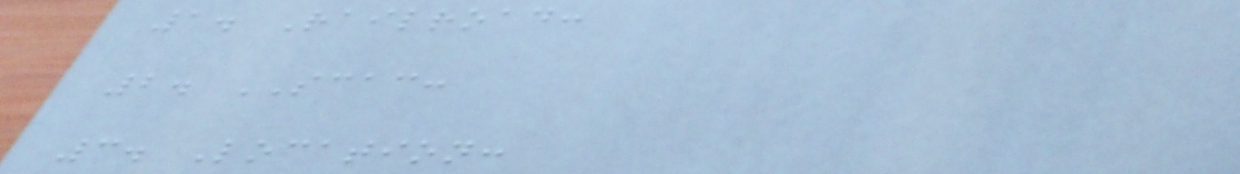1. Railroad:
2. SCAC:
3. Location:
